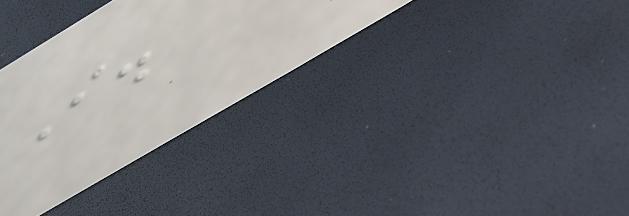I.
